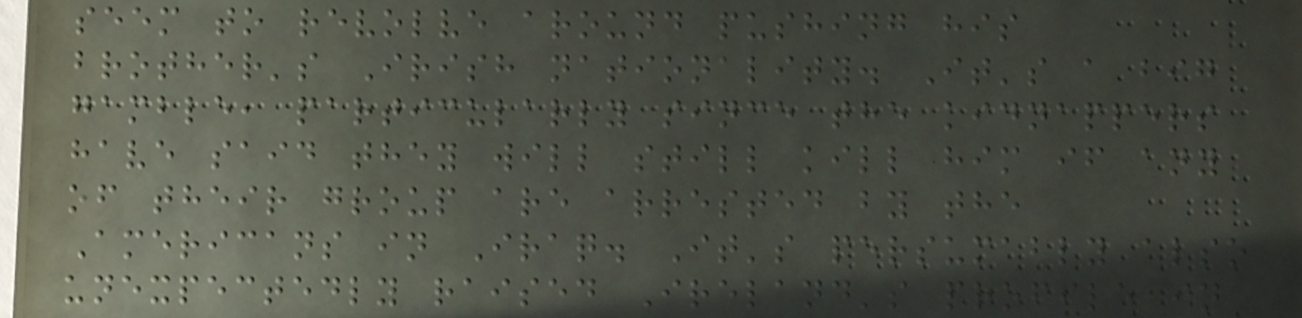seem to revolve around pushing his
brother's Irish nationality. It's a big
gamble, particularly since the kidnappers
have said they will still kill him if any
of their group are arrested by the
Americans in Iraq. It's persumably also
unexpectedly raised Ireland's profile in
